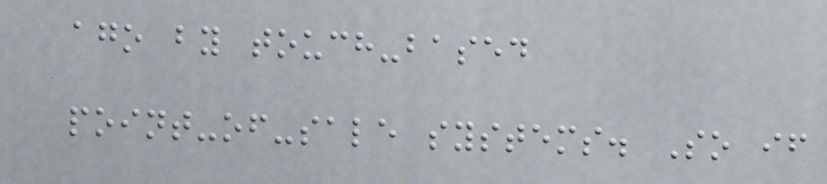ago by touch-based
point-of-sale systems. So if
